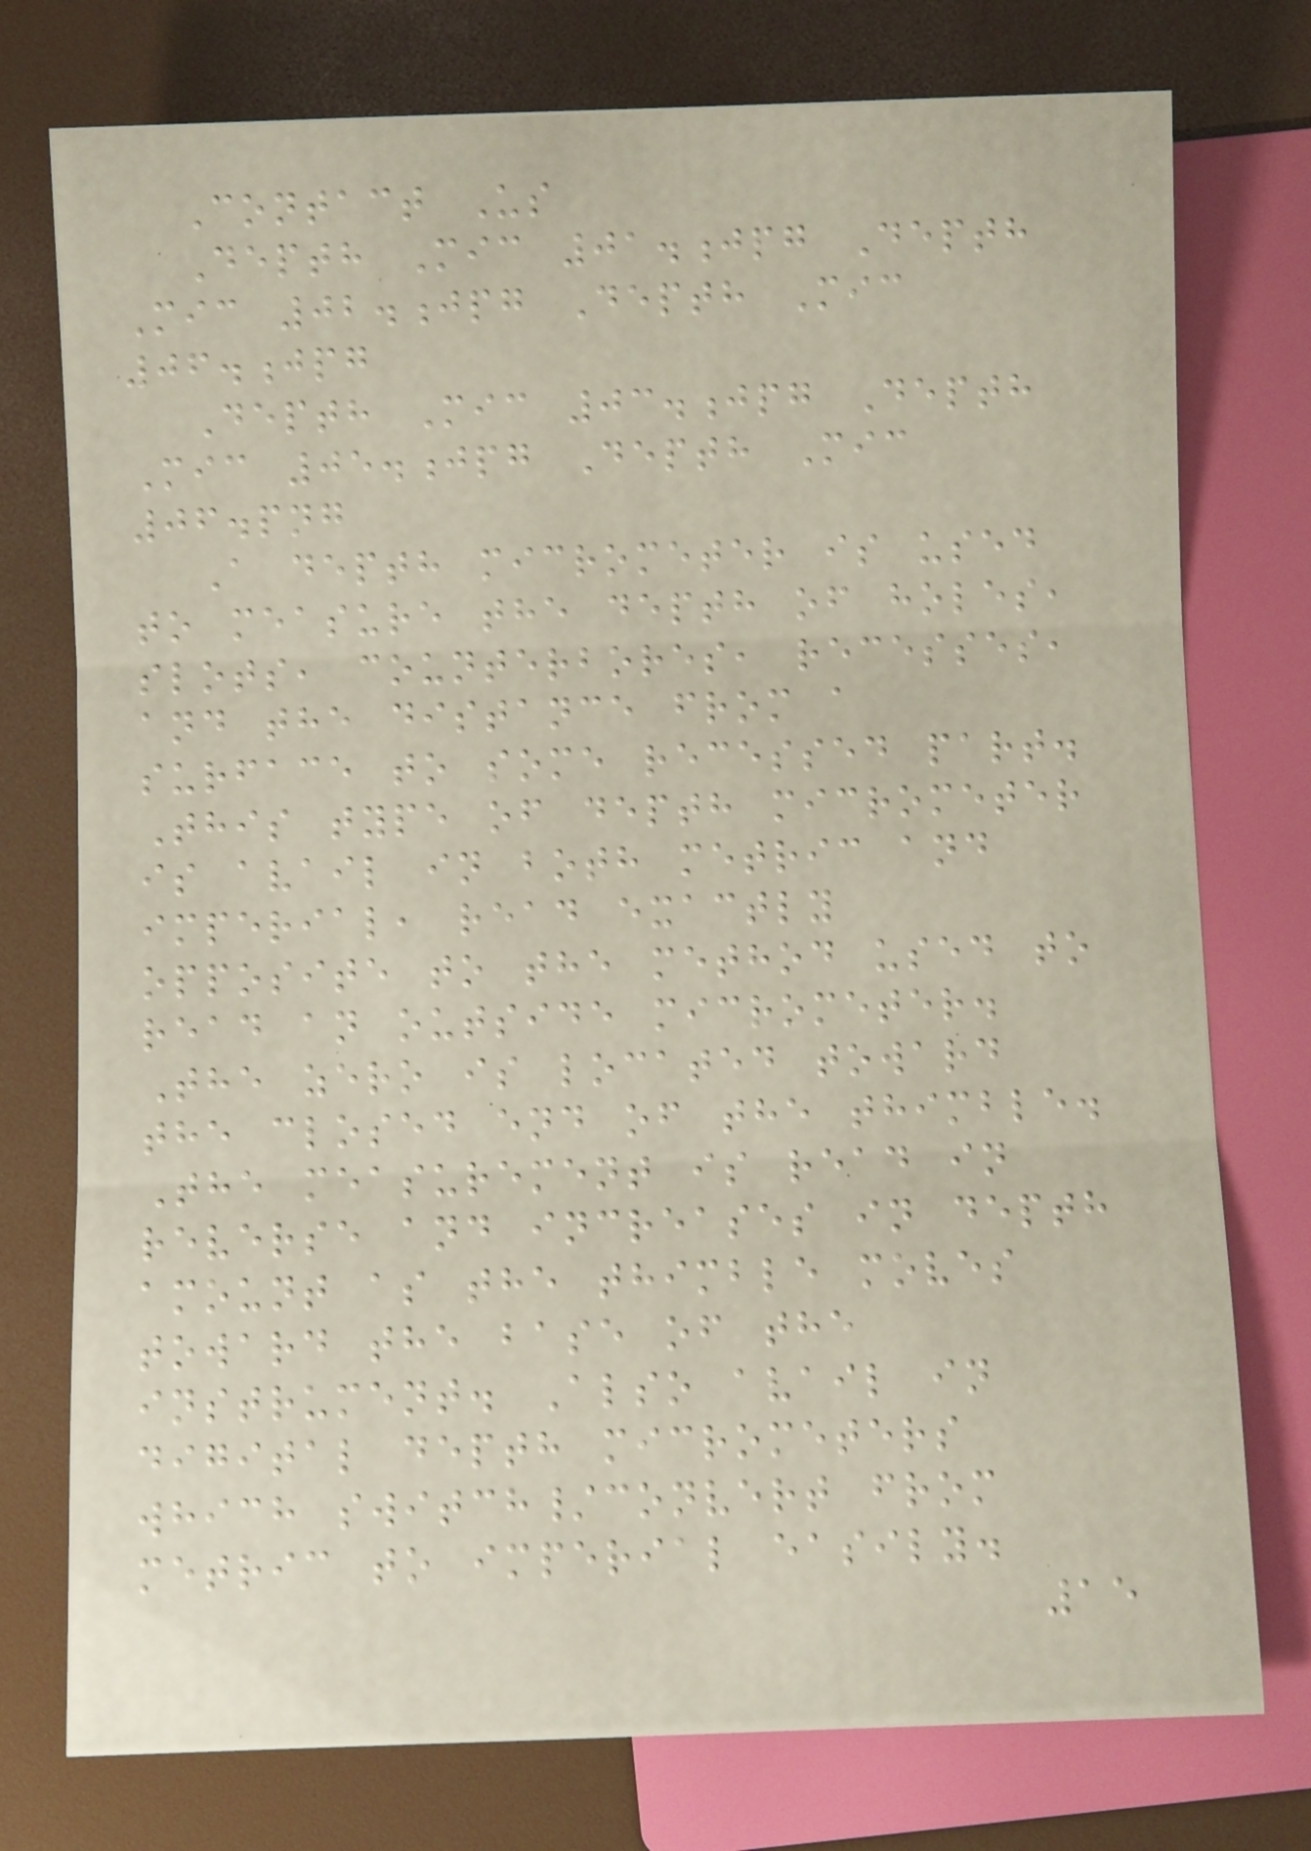Contact Us
Depth Mic 01.jpg Depth
Mic 02.jpg Depth Mic
06.jpg
Depth Mic 03.jpg Depth
Mic 05.jpg Depth Mic
06.png
A depth micrometer is used
to measure the depth of holes,
slots, counterbores, recesses,
and the distance from a
surface to some recessed part.
This type of depth micrometer
is avail in both metric and
imperial, read exactly
opposite to the method used to
read an outside micrometer.
The zero is located toward
the closed end of the thimble.
The measurement is read in
reverse and increases in depth
amount as the thimble moves
toward the base of the
instrument. Also avail in
digital depth micrometers
which switch/convert from
metric to imperial easily.
15
